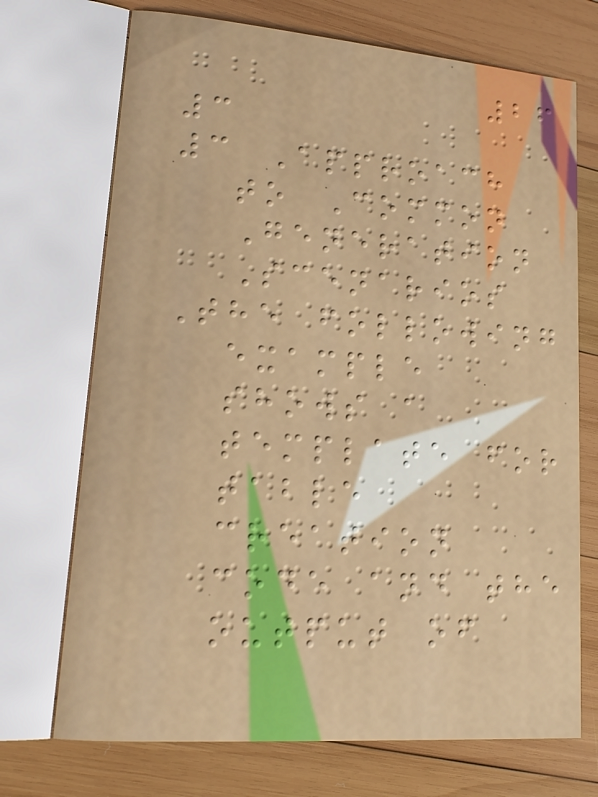26
3
3 Approach
to Common
Generation
Scenarios
The following
example
shows a
template for
table
creation
code and the
output of
